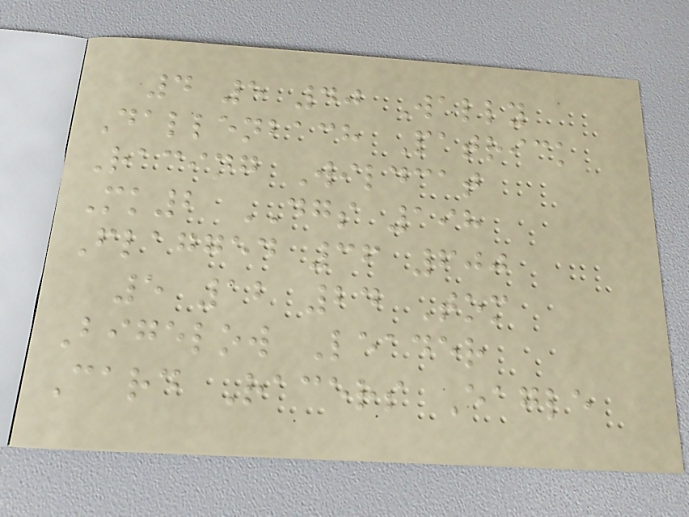4 5 40 Wally
Dallenbach Patrick
Racing Wildcat
Mk2 DGS 198
Flagged 36 600
5 12 24 Tom
Bigelow Leader
Card Racers Eagle
